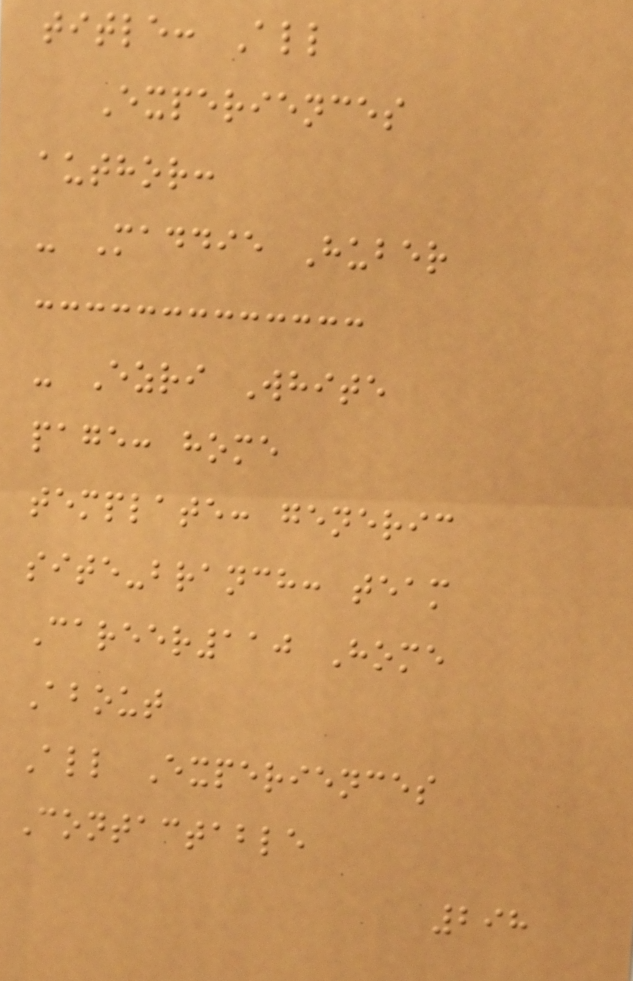title: All
Experiences
author:
- Maddie Huber
- Ezri White
page: home
template: generic
site-branch: team
Career110 Home
About
All Experiences
Contactable
298
